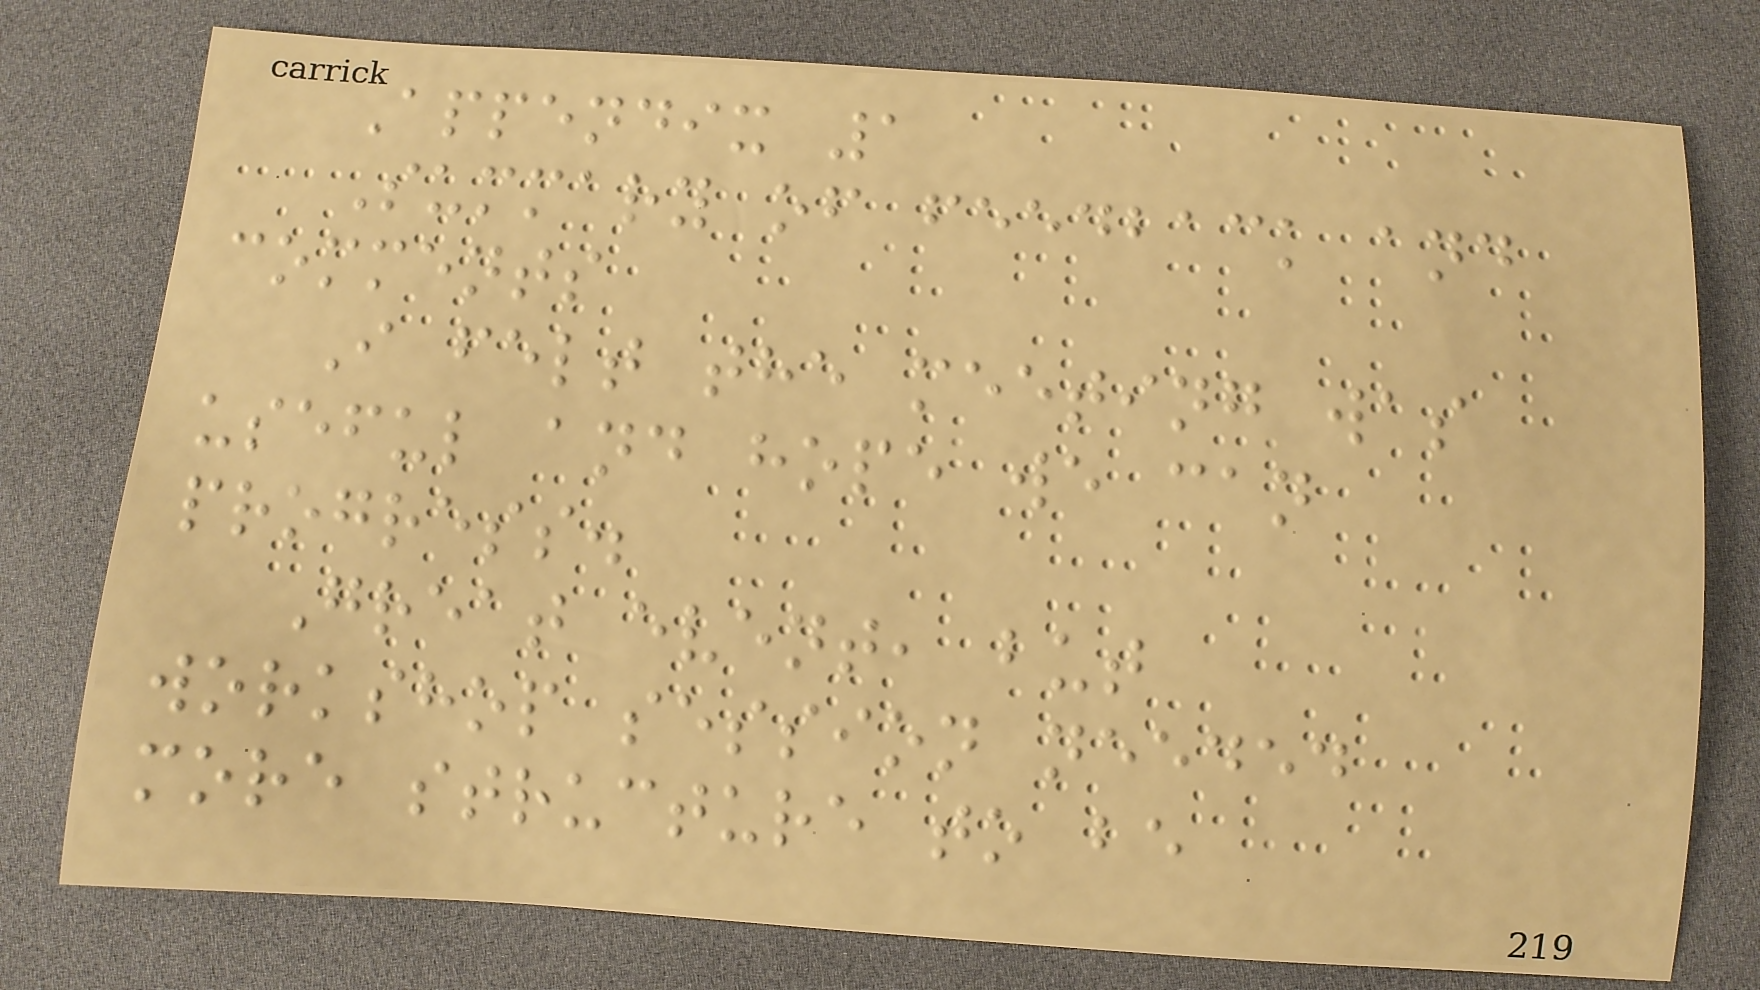Appendix 1
Summary of feedback and
comments
I felt the meeting was
useful and hope we can
progress.
Great event, but
workshop session needed
more structure to be
